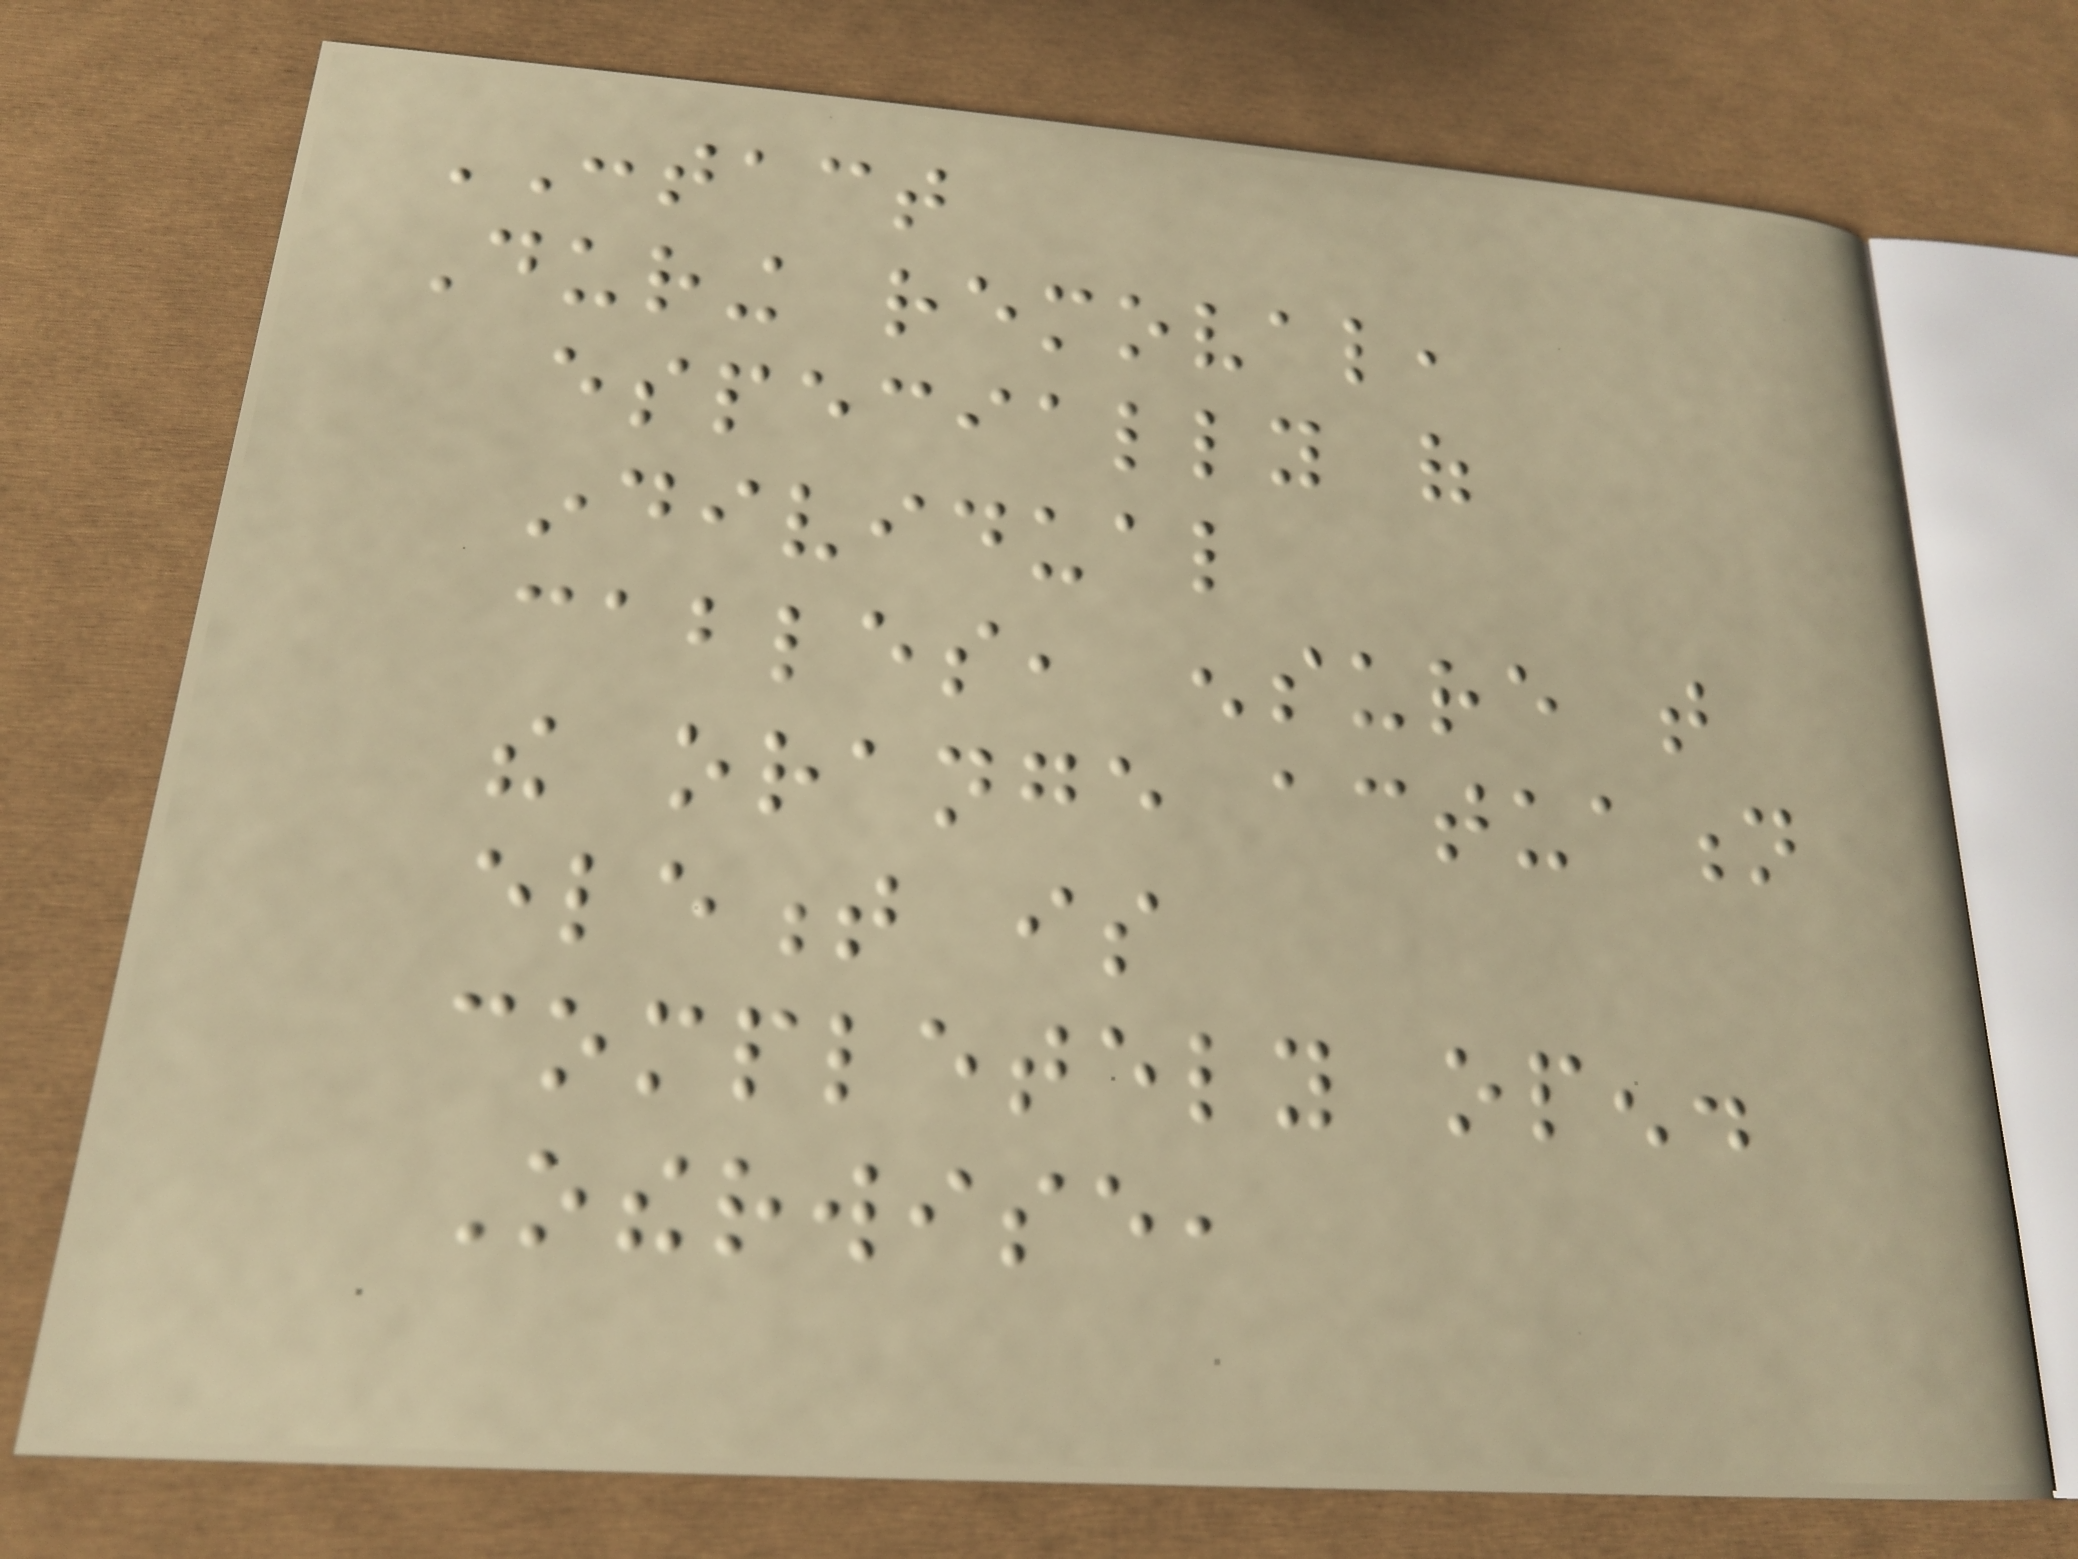CONTACT
During removal,
especially of
individual
cables, ensure that
the orange actuation
element is
completely open.
Otherwise,
